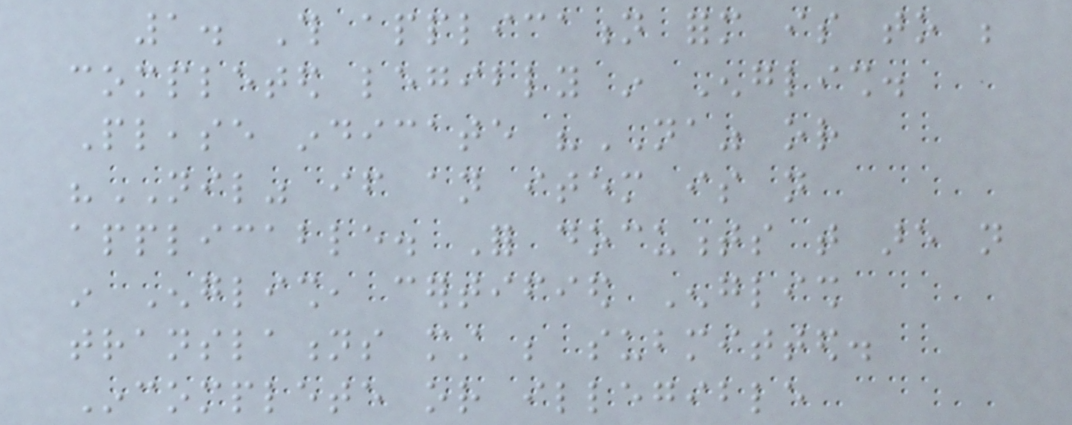1. This application form is to be
completed legibly in English.
Please indicate "NA" or
"NIL" if an item is not
applicable. For documents that are not
in English, certified English
translations must be submitted.
Incomplete or illegible
